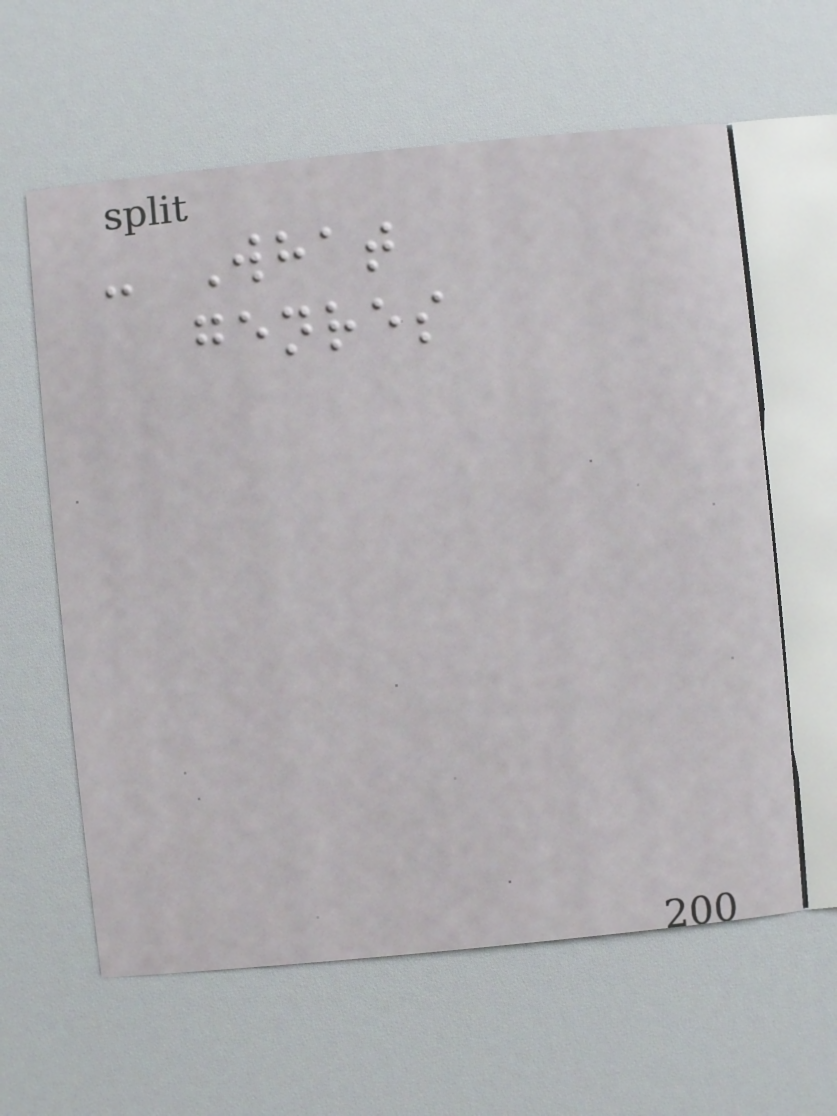- What
genres
